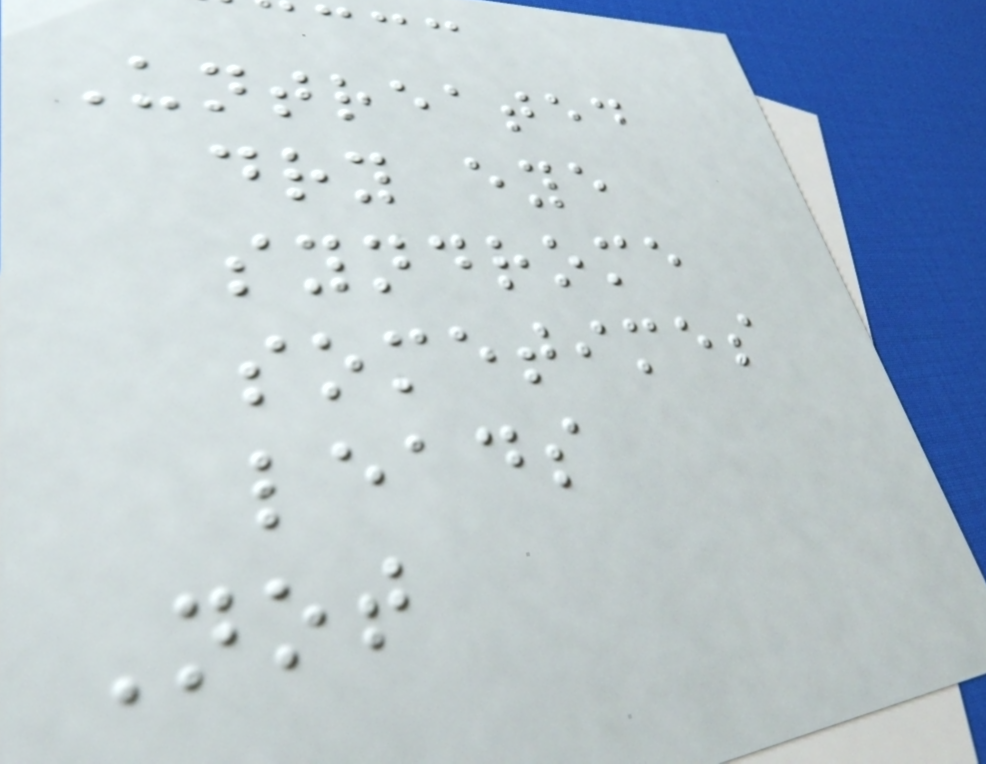Untreated
dry eye
syndrome
sometimes
leads
Not
